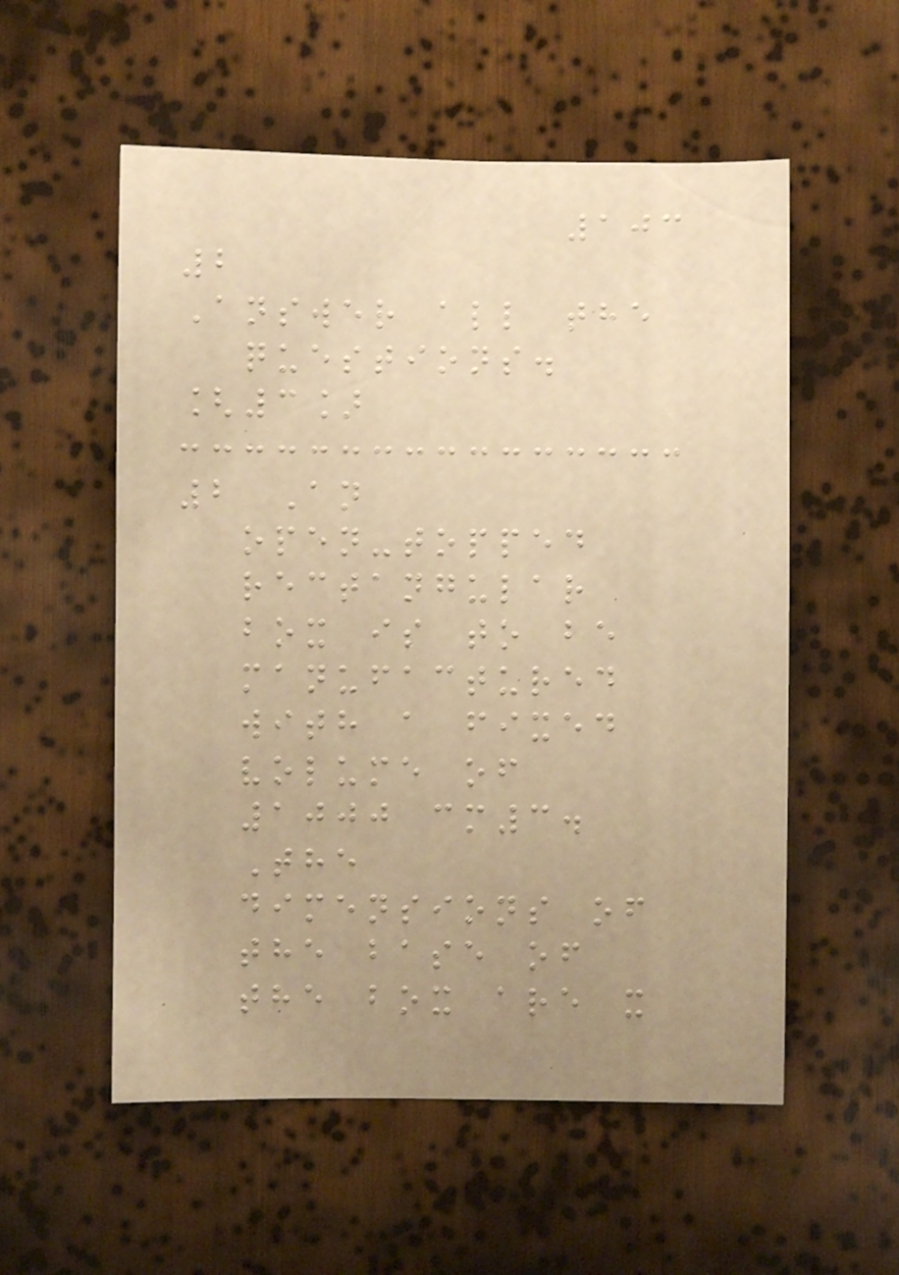103
2
Answer all the
questions.
[3]
2 An
open-topped
rectangular
box is to be
manufactured
with a fixed
volume of
1000 cm3.
The
dimensions of
the base of
the box are x
